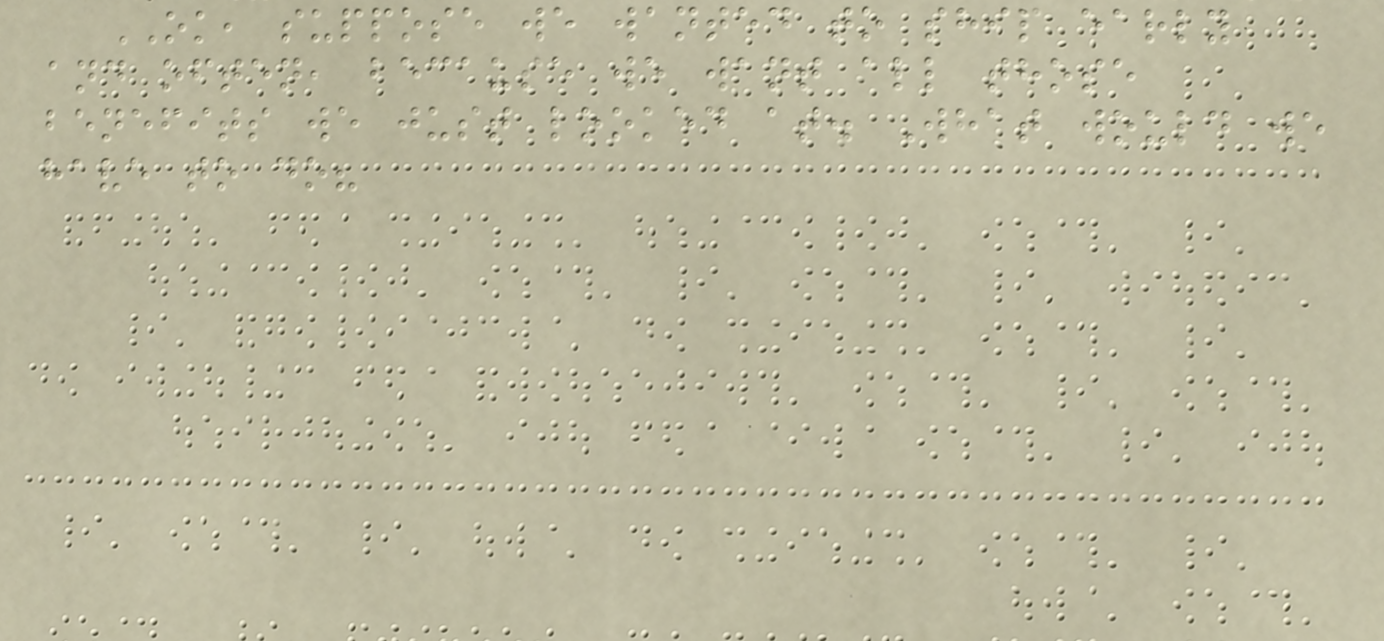OK, suppose we wanted to ship early
and often, because we want all those
benefits we just looked at. What would we
have to do?
